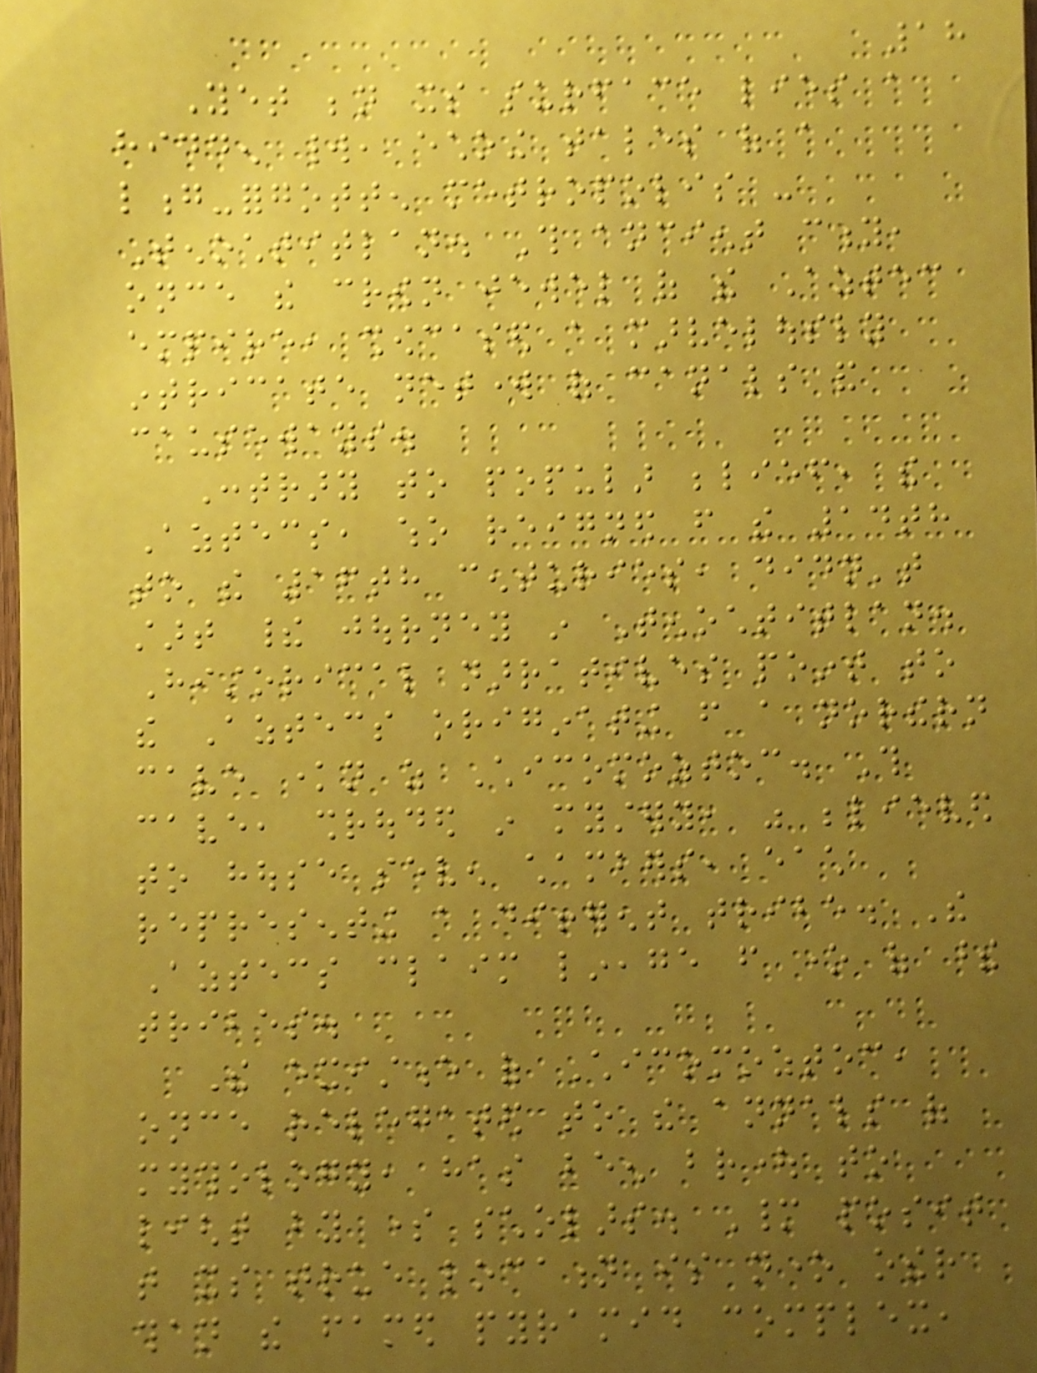18
Yet beneath its surface lies a
hidden world, echoing tales of a
long-forgotten metropolis -
Tenochtitlan. This ancient city,
once the crown jewel of the Aztec
empire, showcased a marvelously
intricate network of canals and
causeways.
Contrary to popular belief, the
Aztecs, who reigned from the 14th
to the 16th centuries, didn't
start their journey in Tenochtitlan.
Historical narratives point to
the Aztecs originating from a northern
cave known as Chicomoztoc. This
cave, shrouded in mystery, was believed
to house seven chambers, each
representing a different tribe. The
Aztecs claim lineage from one of these
tribes.
The existence of Chicomoztoc,
once relegated to the annals of
mythology, has been brought to
light by some scholars. Many posit
that its true location is none other
than the famed pyramid complex,
